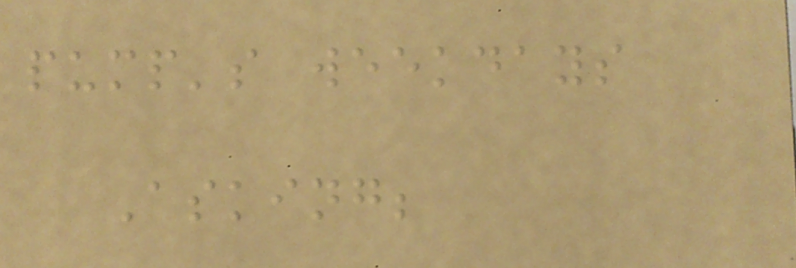pump's weekdays
Asking;
